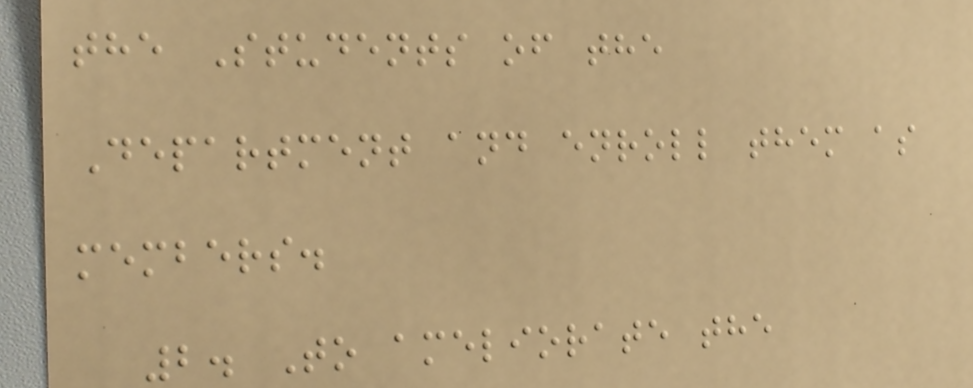the Students of the
Department and enroll them as
members.
2. To ameliorate the
